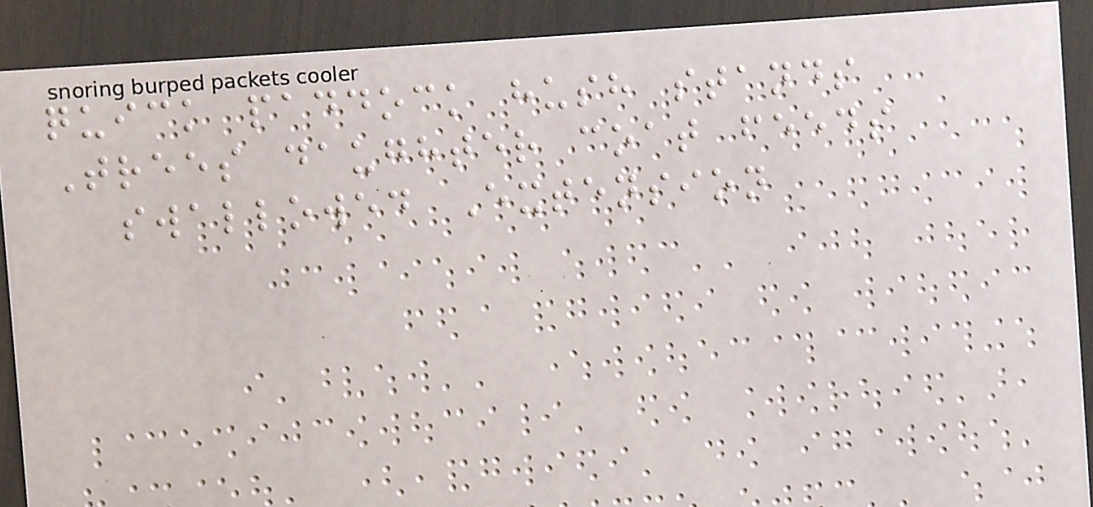quick paddock hush stands
Trees daughter coat feeds
swallowed Extension
